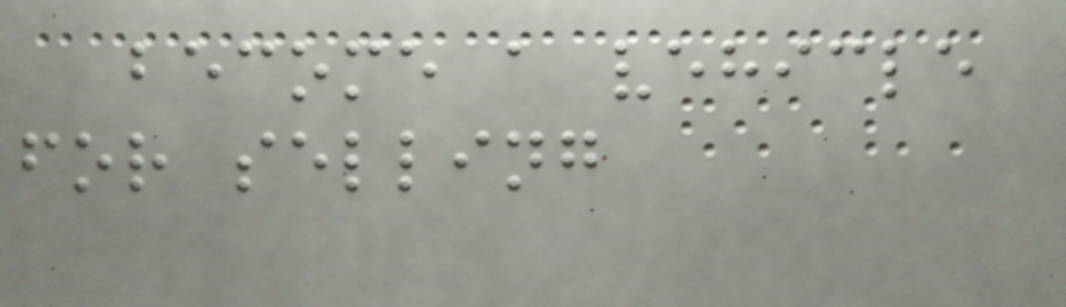become a vehicle
for selling
